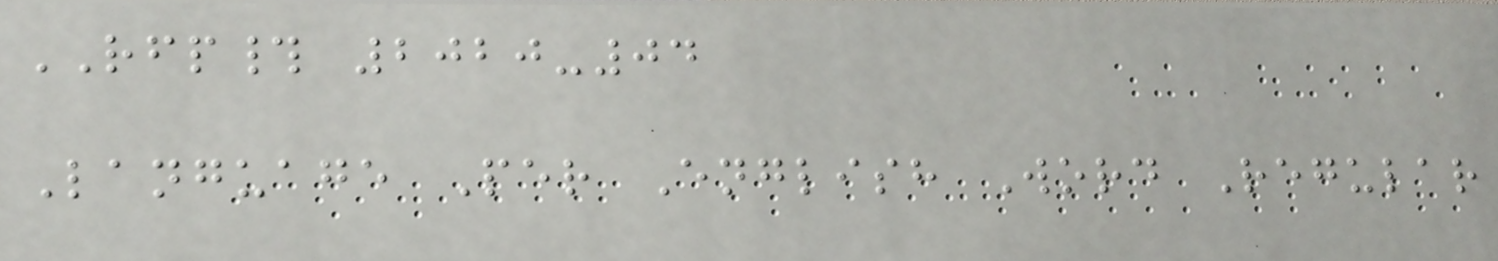RFP# 2020-04
Language Per English Word Regular
